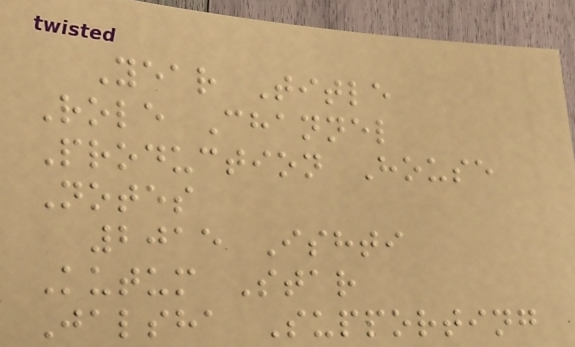Year Title
Role Channel
Production House
Notes
2015 Ishti
Kutum Star
Jalsha Supporting
